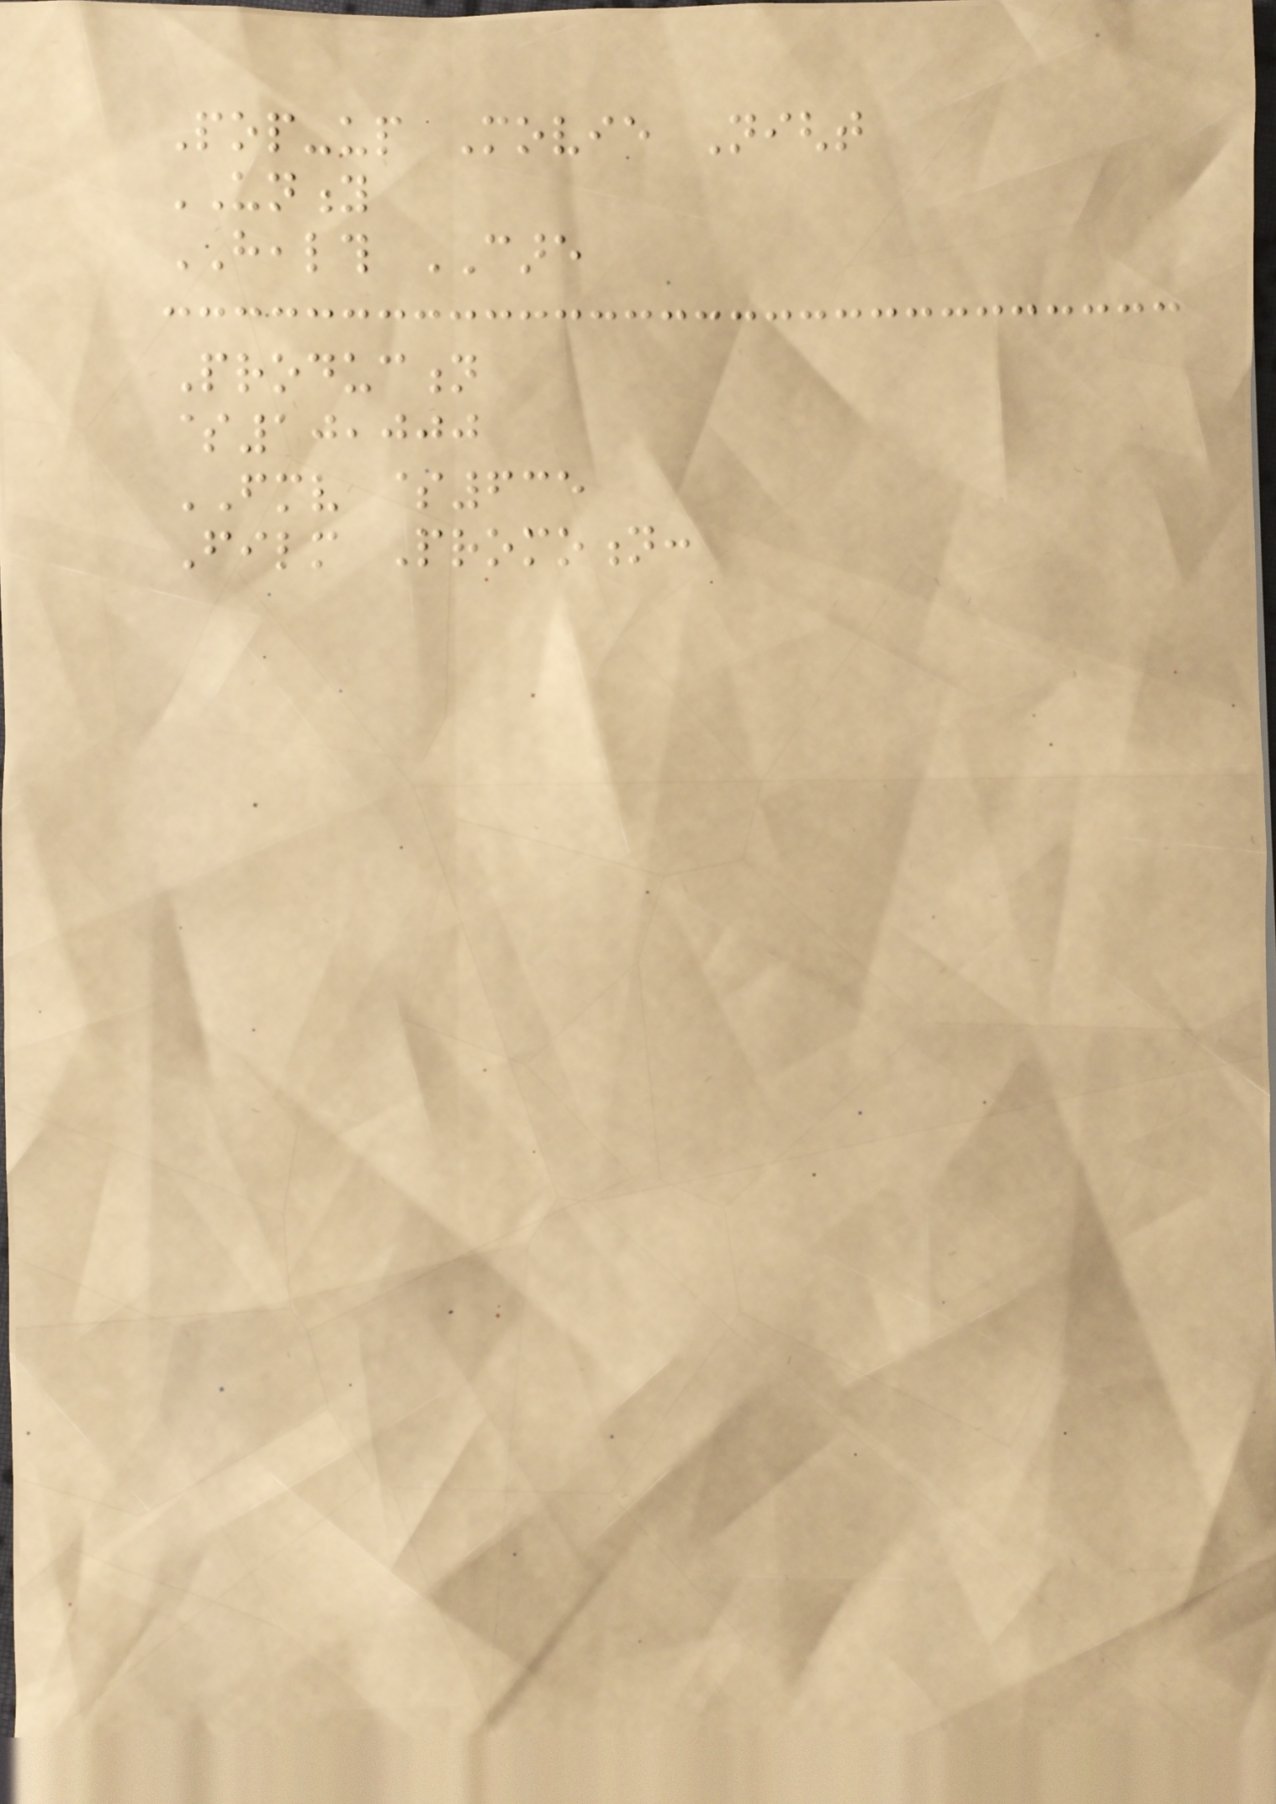Pop-up Movie Night
UNITY
HEALTH CARE
Production
$10,000
FMV $635
Film Promotion:
